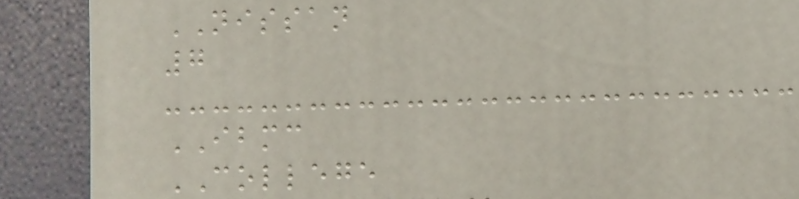NISSAN
7
IBMC
COLLEGE
